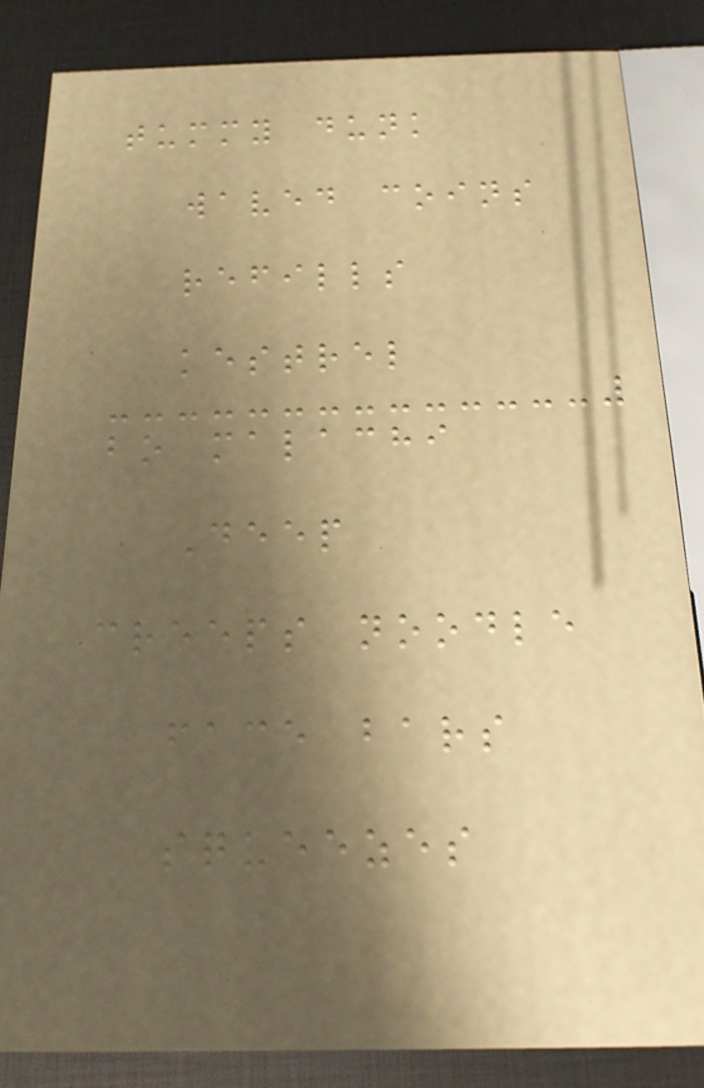tummy dunk
waved coins
refills
kestrel
bo malachi
Deep
creeps noodle
face bars
squeezes
